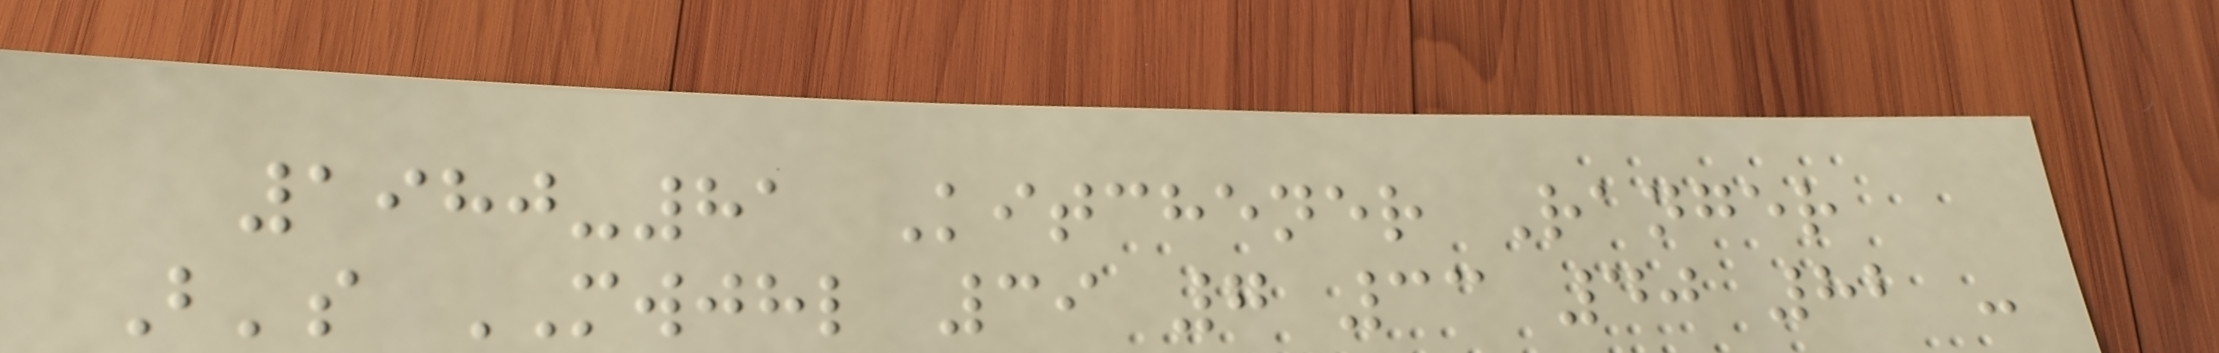1980-81 Kitchener Ranger
B's MWJHL 39 7 33 40 82 -
